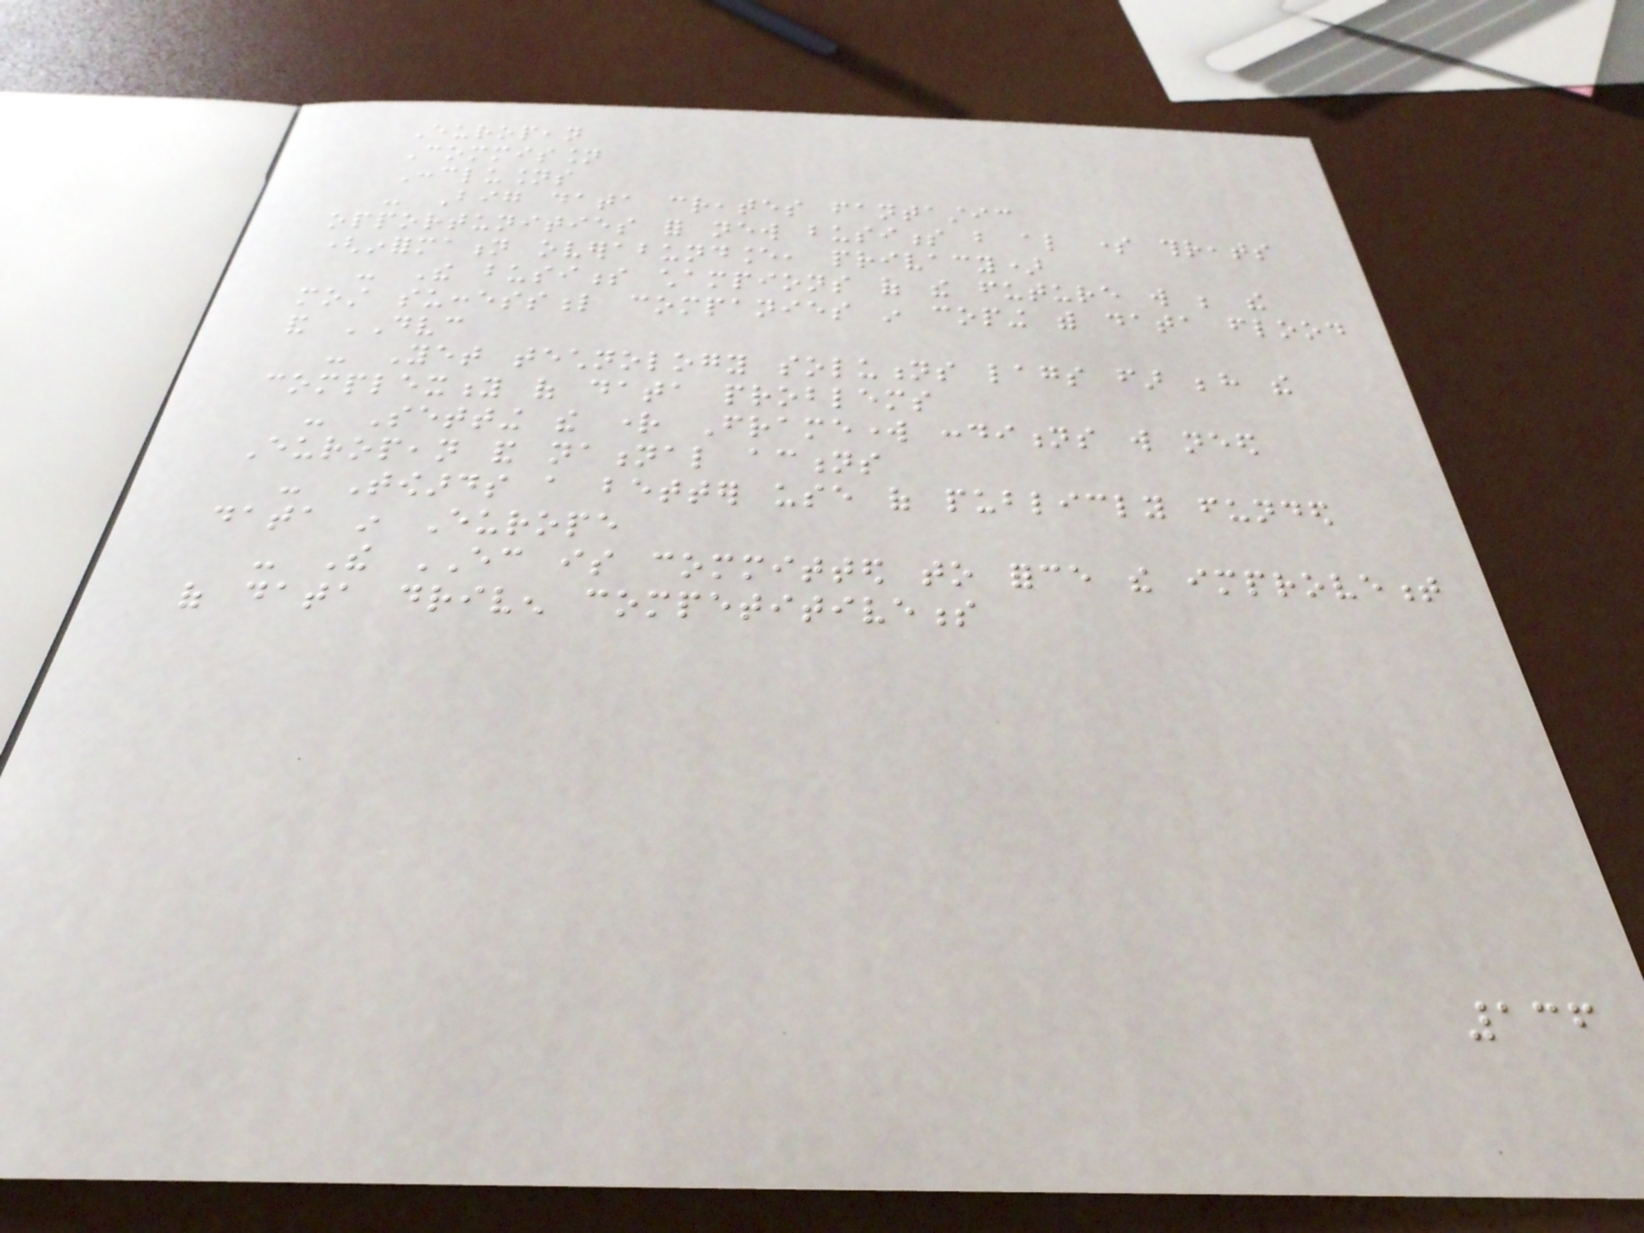European
Commission
Conclusions
- Big data creates fantastic
opportunities for new business but also some threats
(information overabundance, privacy)
- The business champions of the future will be the
most successful companies in coping with data flood
and DVC
- Yet technology solutions lags far behind the
complexity of data problems
- Setting the right Framework conditions will need
European and national actions
- Towards a better use of publicly funded
data in Europe
- The EC is committed to force the improvement
of data driven competitiveness
136
